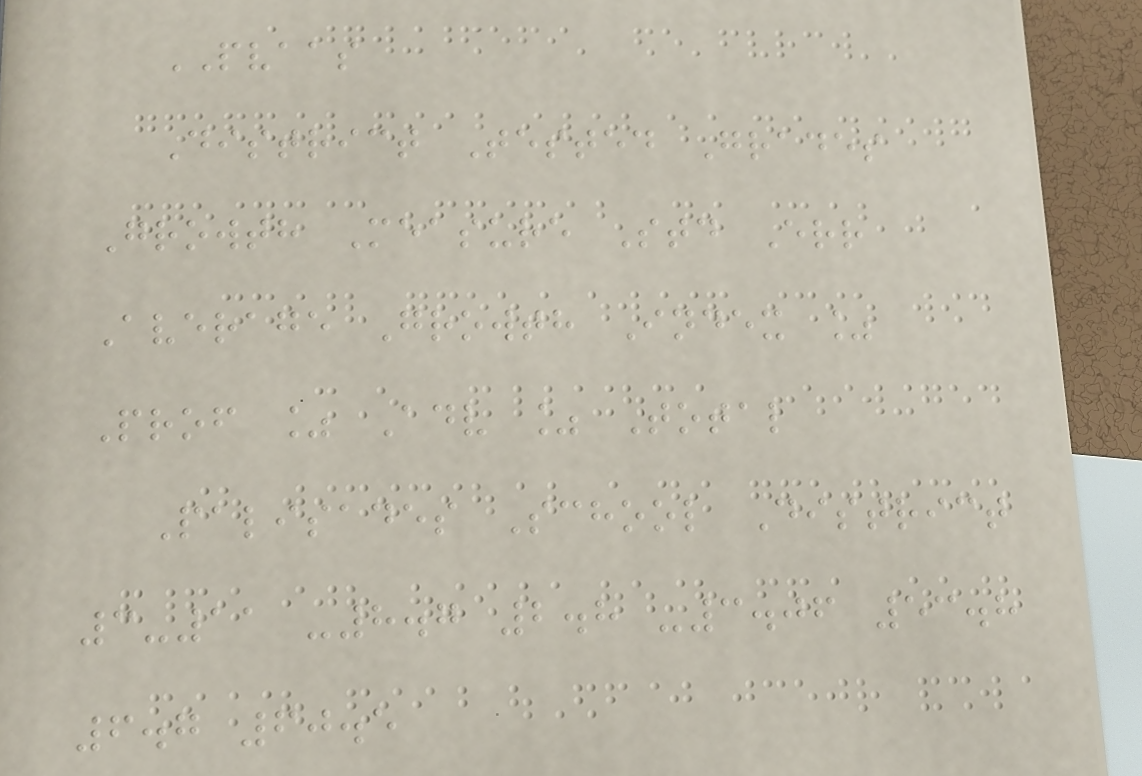PVAAS
District Tested Grades
Growth Measure Std Err
Average Growth Index %
Prof % Adv % Total
Palisades School District
3-11 -8.7 2.8 -3.06 53.8
6.7 60.5
